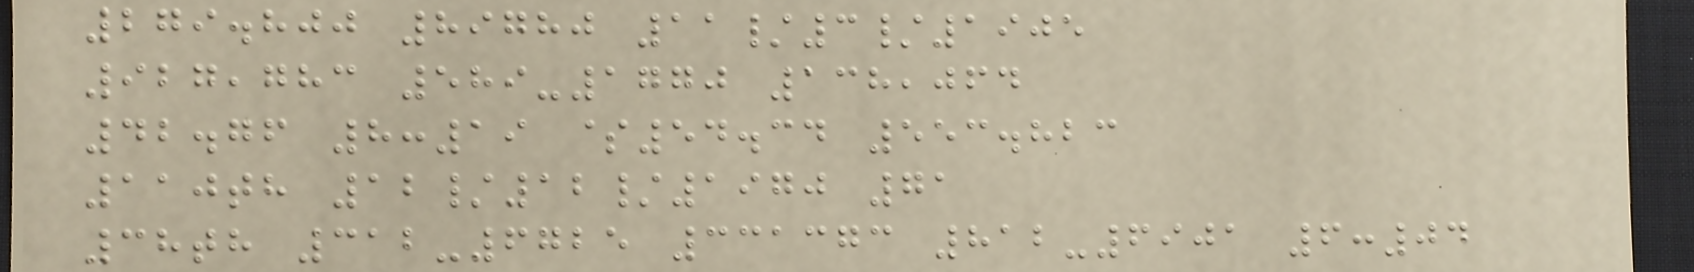279.800 89780 11/3/1905
927,783 589-1770 138,064
42.76 8:19 $54.34 553.823
110th 12/12/1970 71
38th 312-6725 331373 812-6901 6:04
